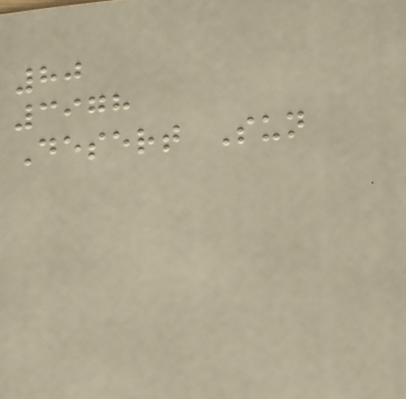80
3978
Desert Sun
